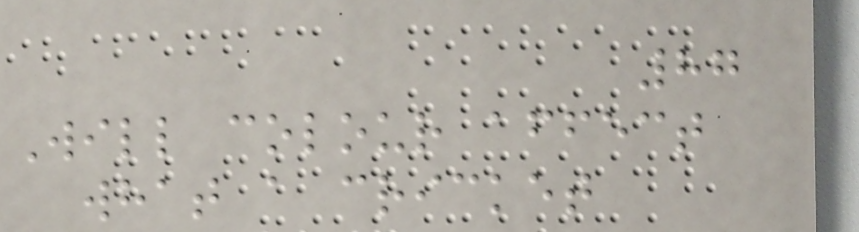87
Will colour affect
what a cricket
